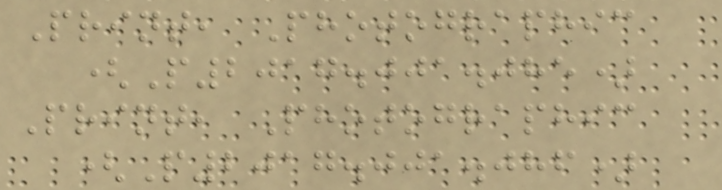Print, Photographic
(P2017.001.085)
Print, Photographic
(P2017.001.086)
